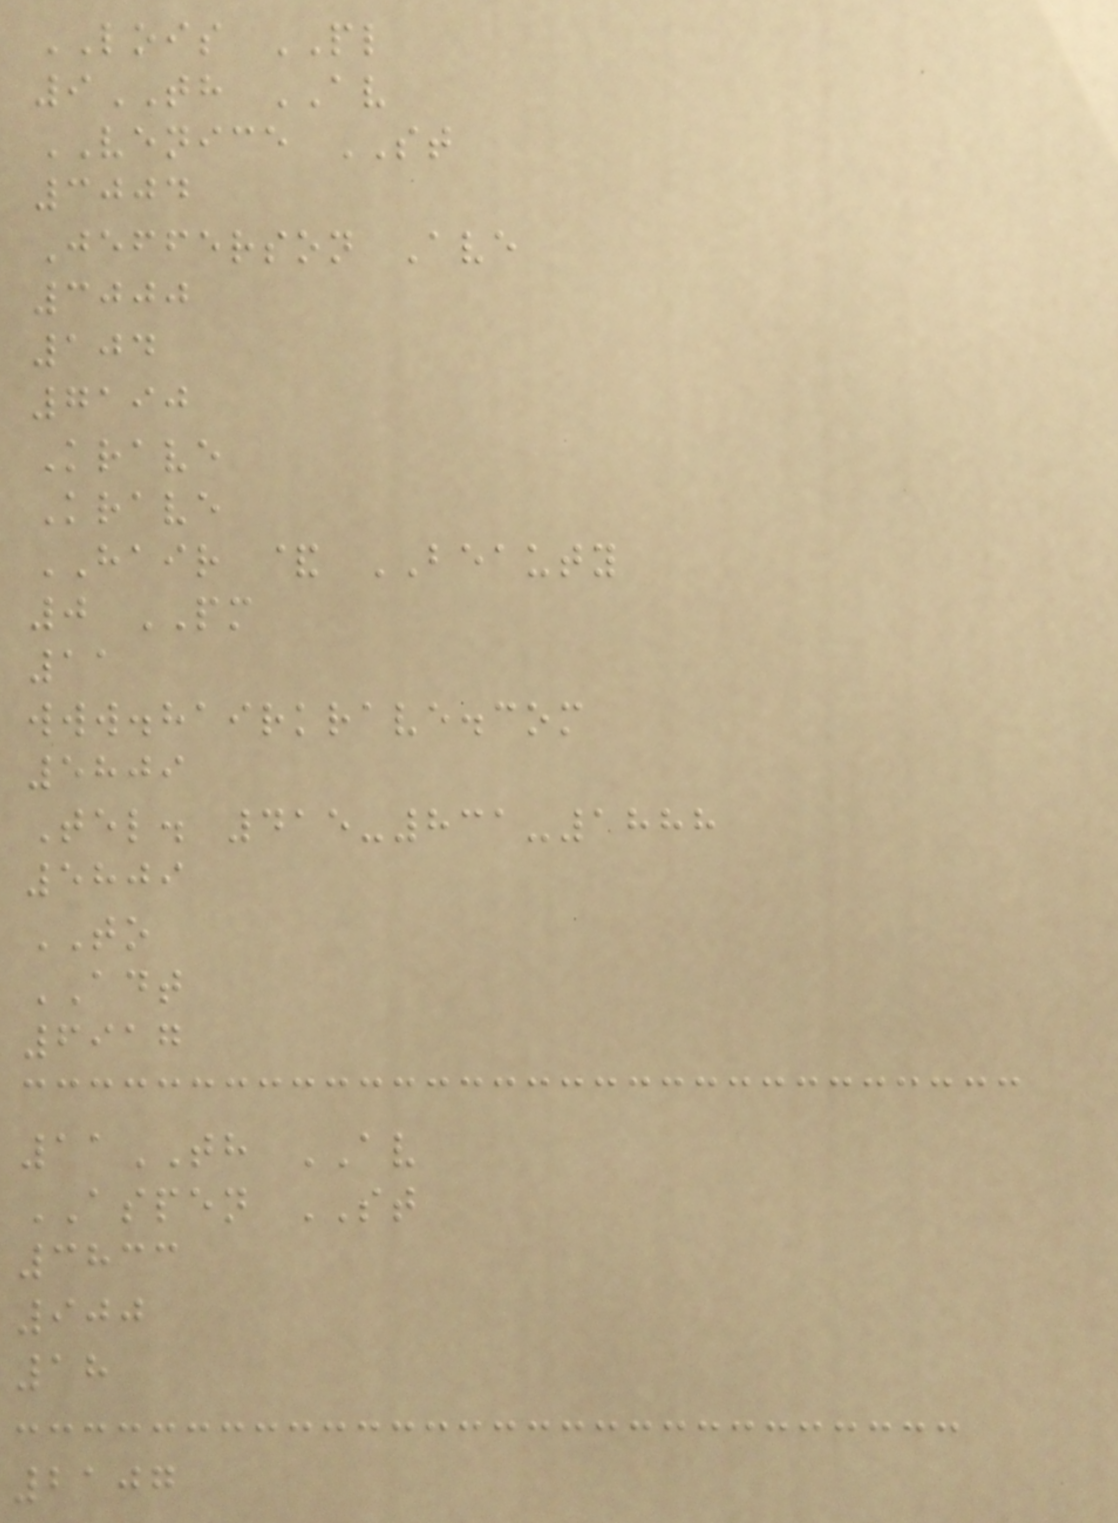LOIS PL
9TH AV
VENICE ST
3004
Jefferson Ave
3000
104
7190
Krave
Krave
HAIR & BEAUTY
0 PM
11
www.hairkrave.com
5809
Tel. 415-831-1888
5809
TO
ADT
6917
11TH AV
ASPEN ST
3833
900
18
2107
